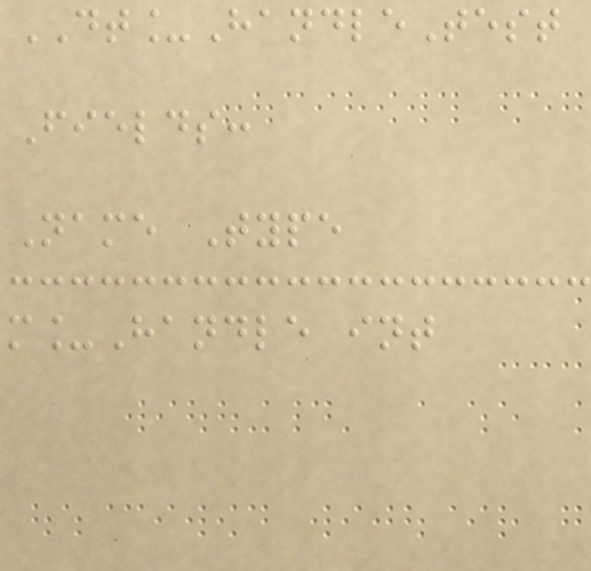DT_HandleTest
Fields:
Name Type
m_Handle int
